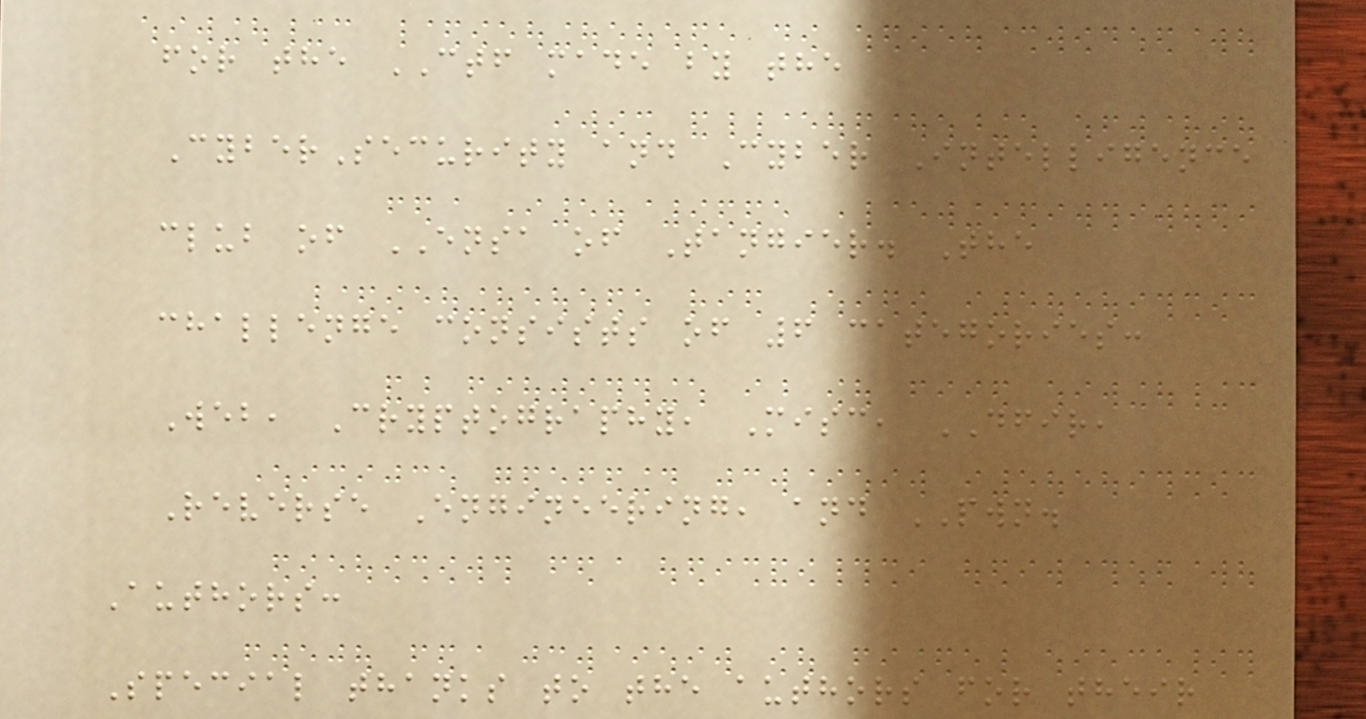for the CTF made by the
CyberSecurity and Cyber Intelligence
club of ENSA of Tangier. The
challenge consists of 6 categories:
Web, Cryptography, Misc, DFIR,
Reverse Engineering, and PWN.
Authors:
Special thanks to the authors for their
